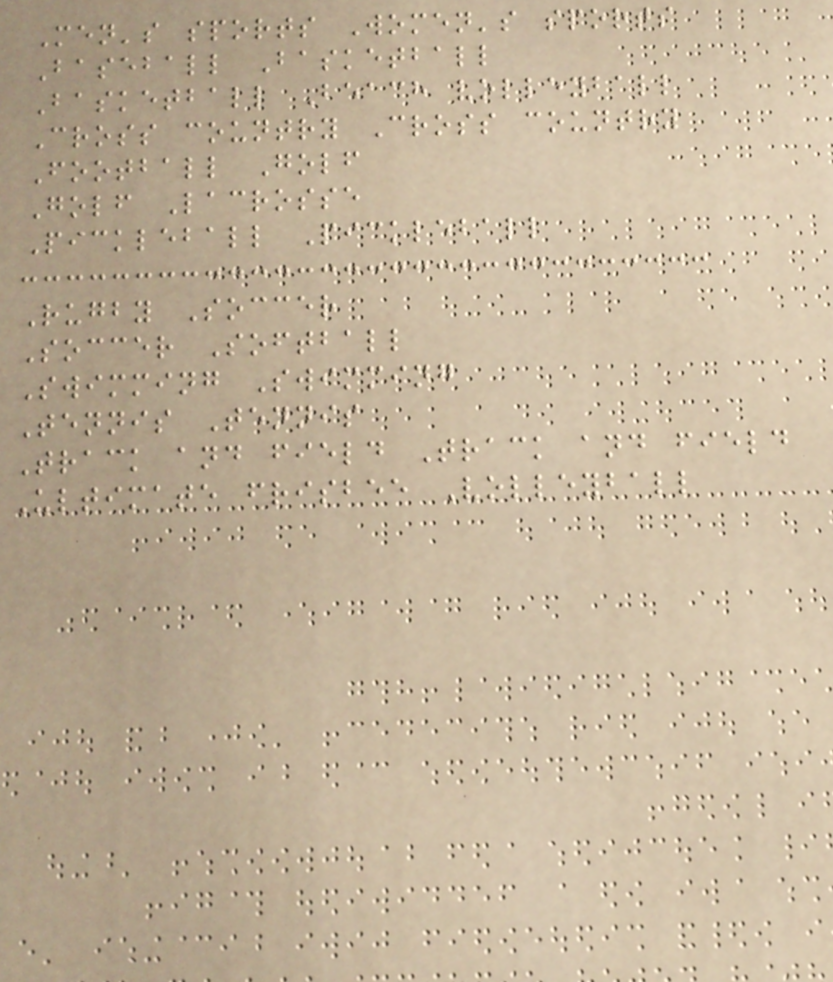Men's sports Women's sports
Baseball Basketball
Basketball Beach volleyball
Cross country Cross country
Football Golf
Golf Lacrosse
Pickleball Pickleball
Rugby Soccer
Soccer Softball
Swimming Swimming
Tennis Tennis
Track and field Track and field
Ultimate frisbee Volleyball
